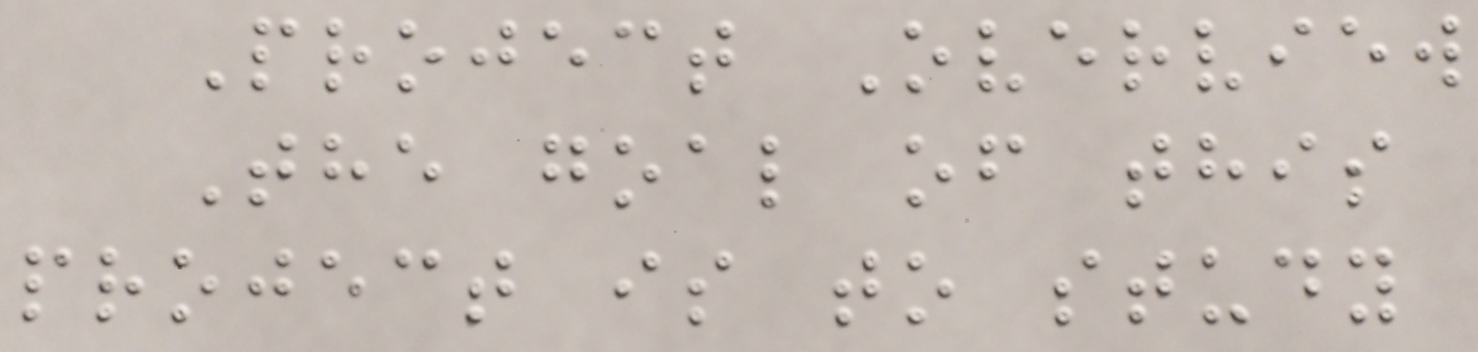Project Overview
The goal of this
project is to study
